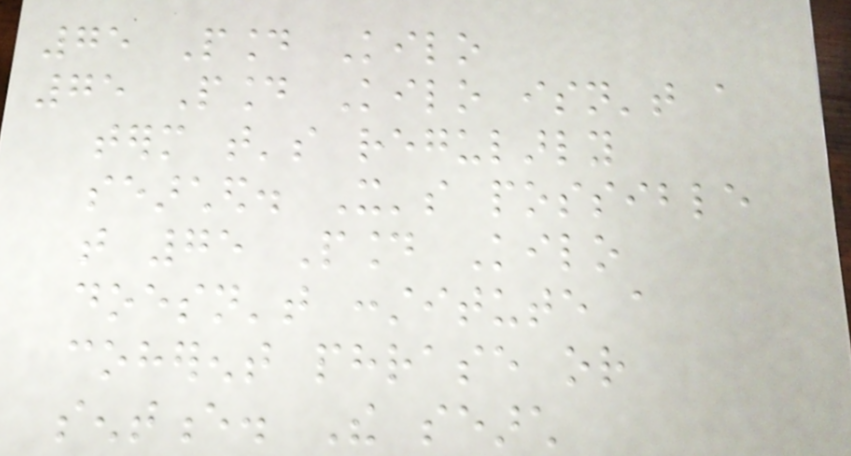75 Pound Kilo
75 Pound Kilo isn't a
term that's regularly
searched. It's possible
that 75 Pound Kilo
doesn't constitute a
coherent phrase or
sentence. The search
